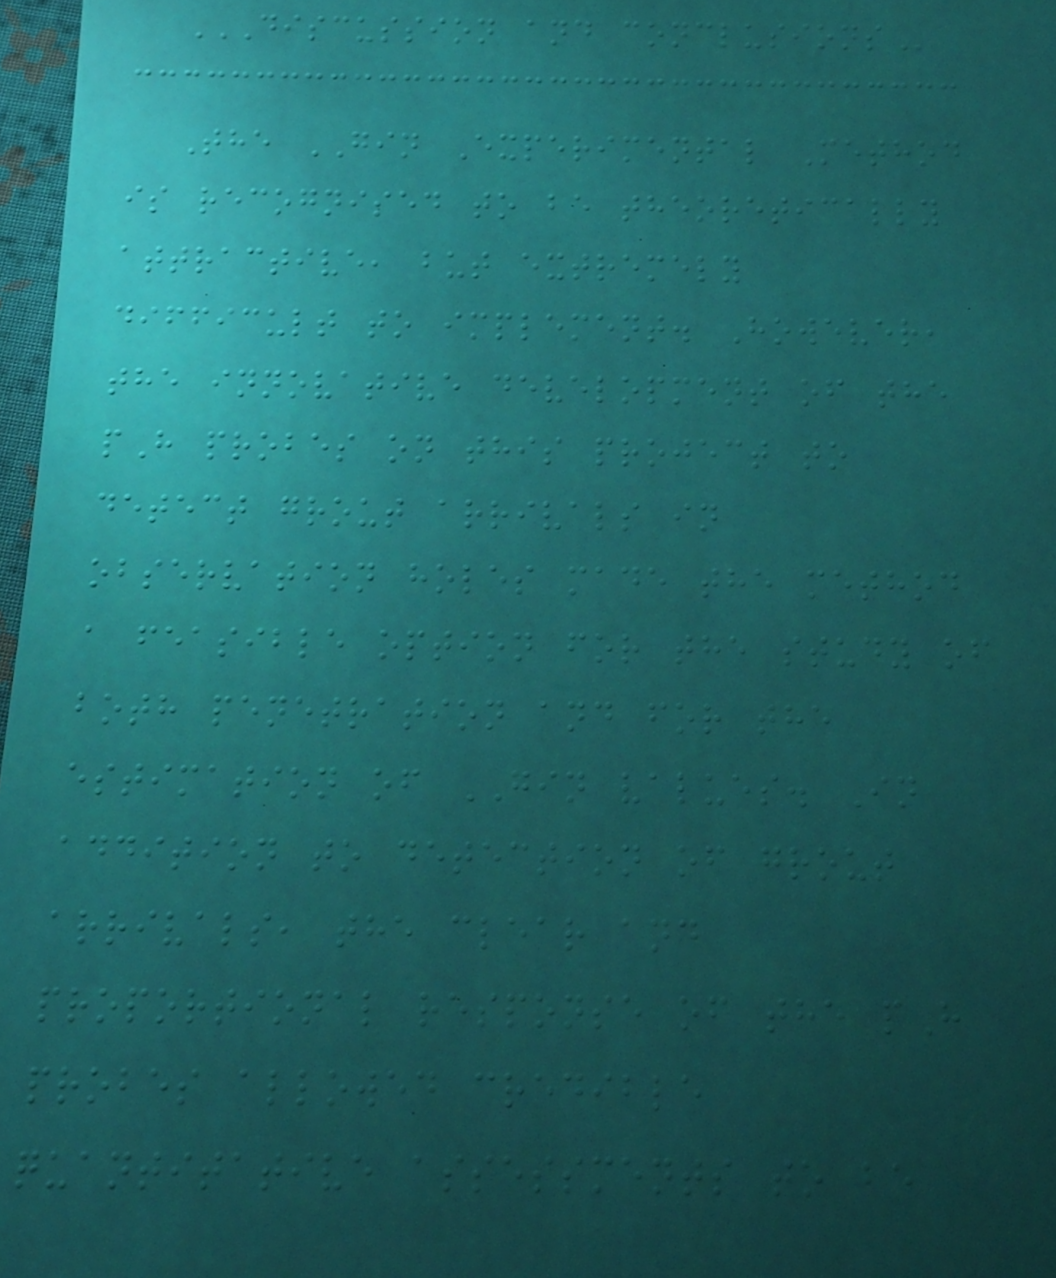DISCUSSION AND CONCLUSIONS
The GIN Experimental Method
is recognised to be theoretically
attractive, but extremely
difficult to implement. However,
the innovative development of the
pH probes on this project to
detect grout arrivals in
observation holes made the method
a feasible option for the study of
both penetration and for the
estimation of GIN values. In
addition to detection of grout
arrivals, the clear and
proportional response of the pH
probes allowed credible
quantitative assessments to be
